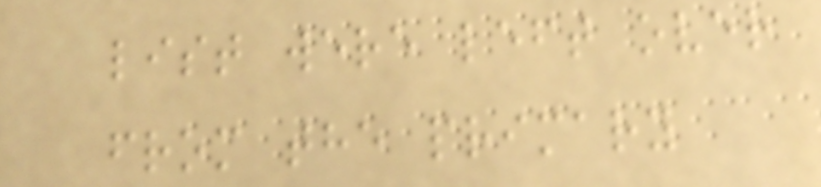list were left over
from the primary
